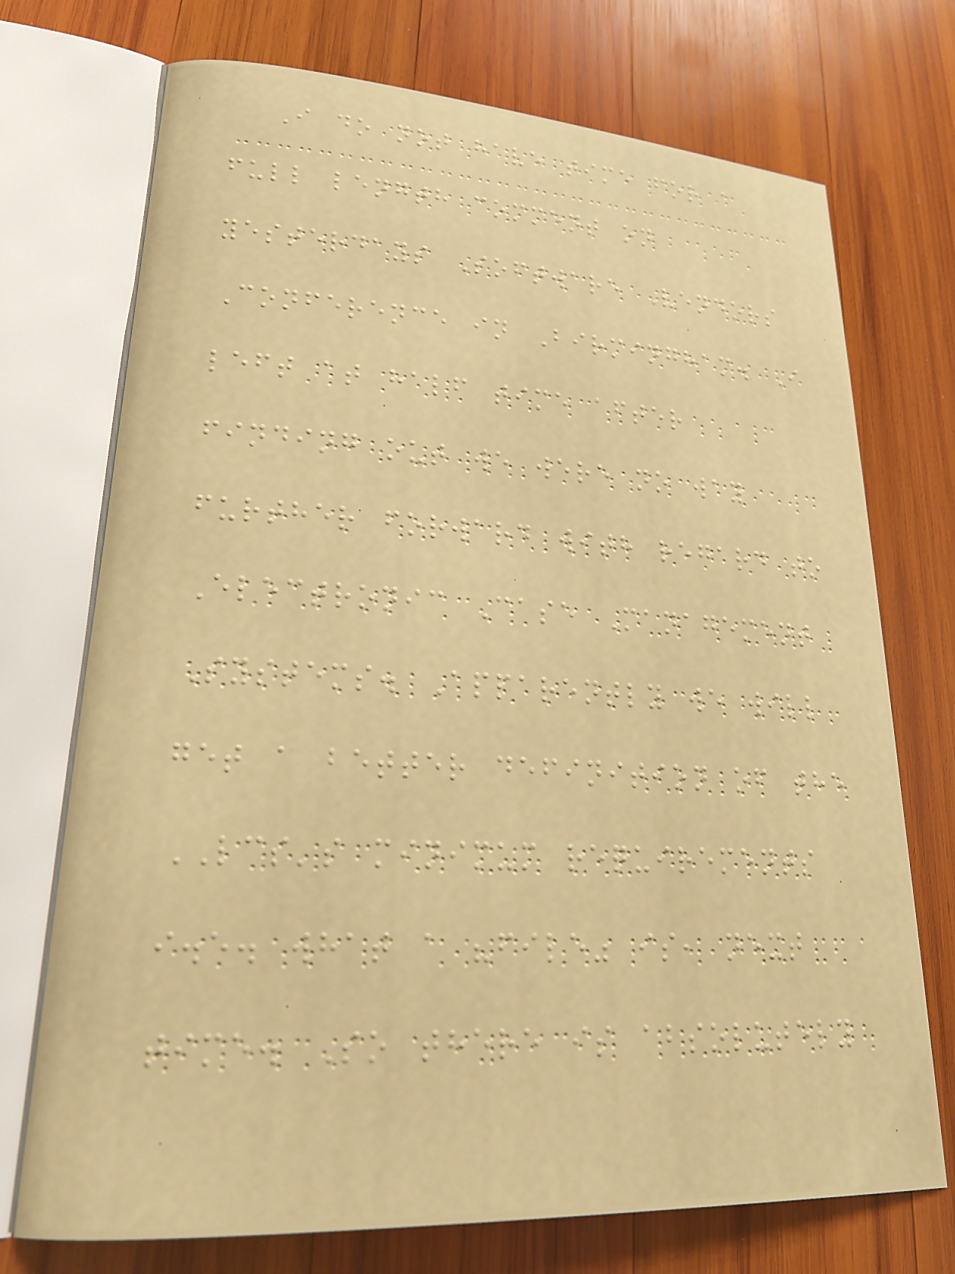I do not have time for a
full length comment on
yesterdays Software Vendors
Conference in Birmingham. I
left at half time after
finding out we were no way
further forward with regard to
Electronic Case Management
Systems. Apparently we will
get a better definition of the
LCS's minimum requirements
i.e. what a "file" is, next
time. So there is absolutely
